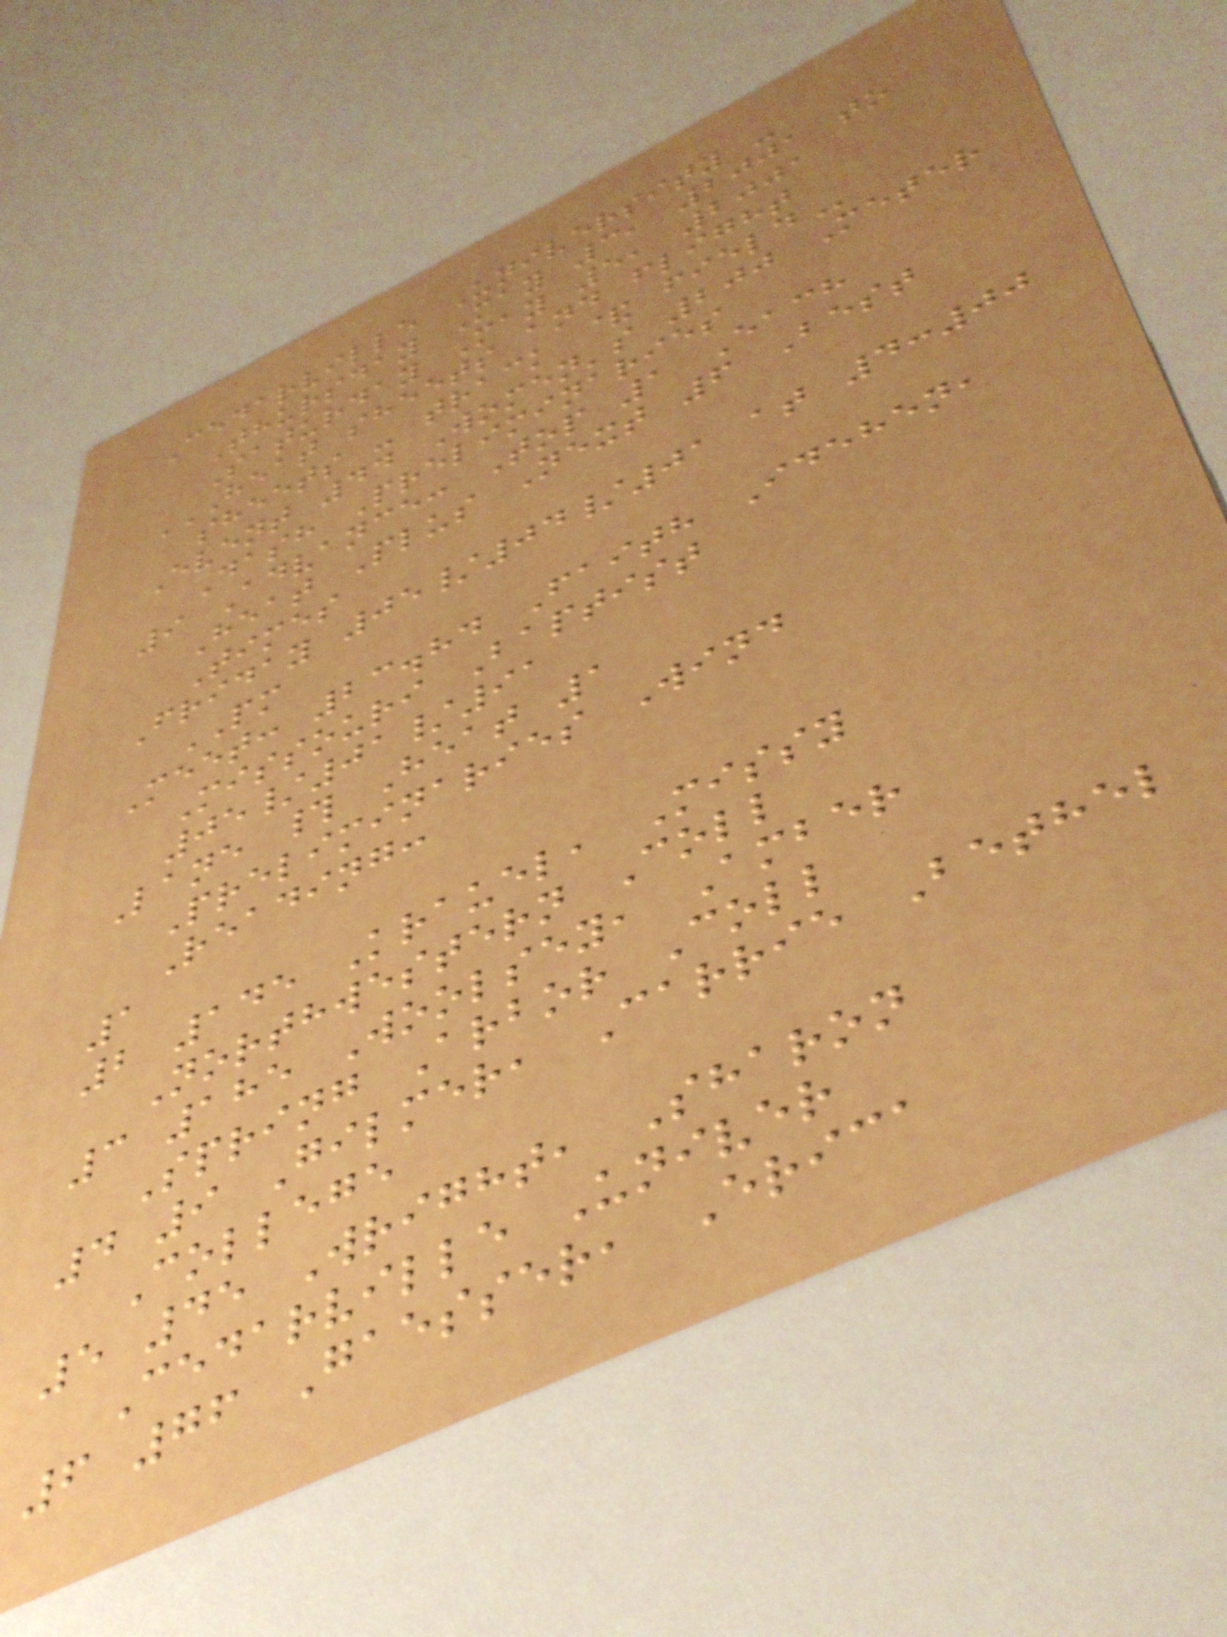Cedarville University -
Thursday May 3, 2001 to
Saturday May 5, 2001
HEAT SHEETS AND FLIGHT
SHEETS - TRACK & FIELD
Event 44 Women's 200 Meter
Dash Preliminaries
9 Advance: Top 1 Each
Heat Plus Next 6 Best
Times
Friday 05/04/01 at 4:00
PM
Meet: 23.84 Faith Idehen,
Missouri Baptist
05/01/91
Lane # Heat 1
Preliminaries Wind
Reading:
1
2 145 Krauel, Missy
Northwestern Coll
3 185 Woolsey, Amber
Spring Arbor Coll
4 9 Gilmer, Carrie Bethel
College
5 45 Wright, Sharon
Cedarville Univer
6 76 Gaesser, Erica
